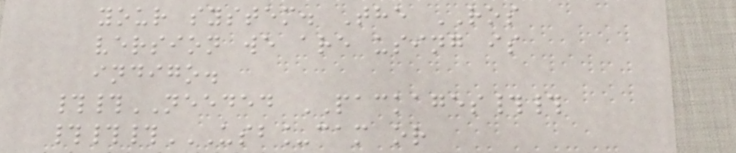your system. The ROS
version we are using is
indigo.
##NEEDED PACKAGES##
###USB_CAM OR
